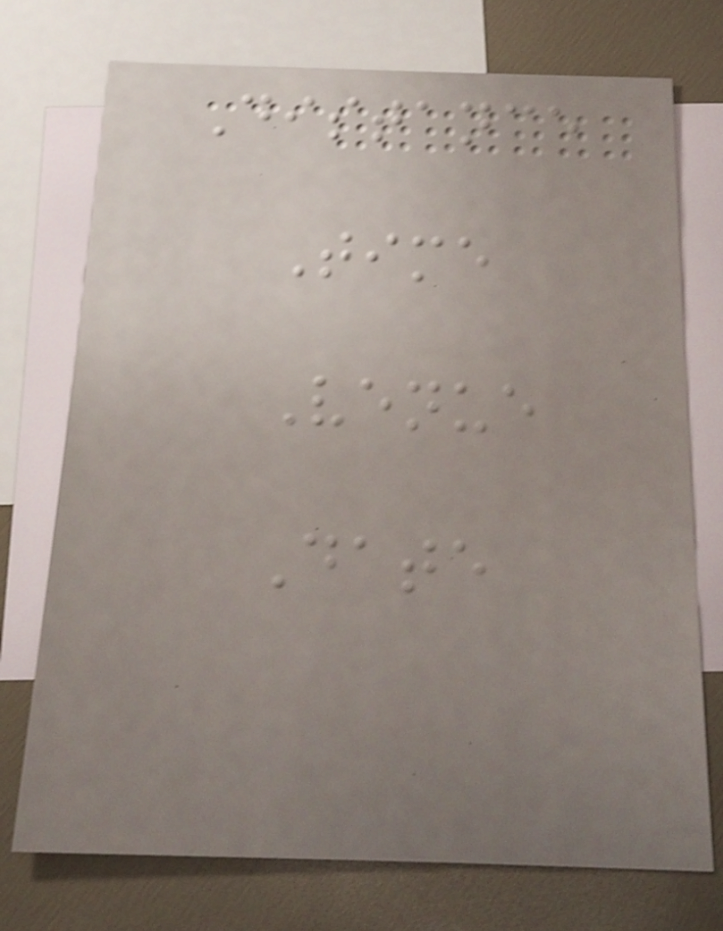Distance
Time
Venue
Date
